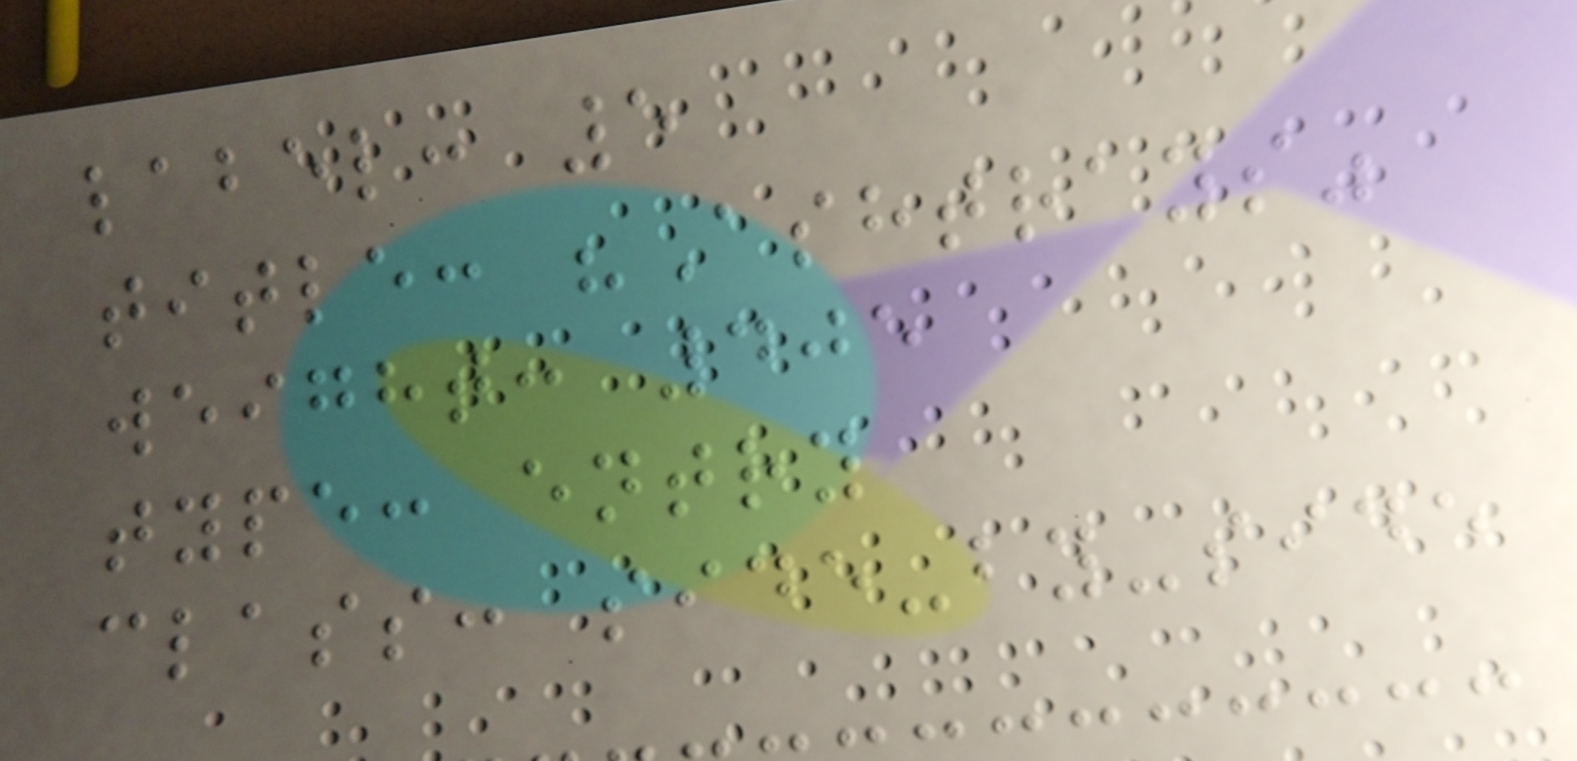label: 5
title: "Ashtrays"
weight: 405
type: entry
class: side-by-side
